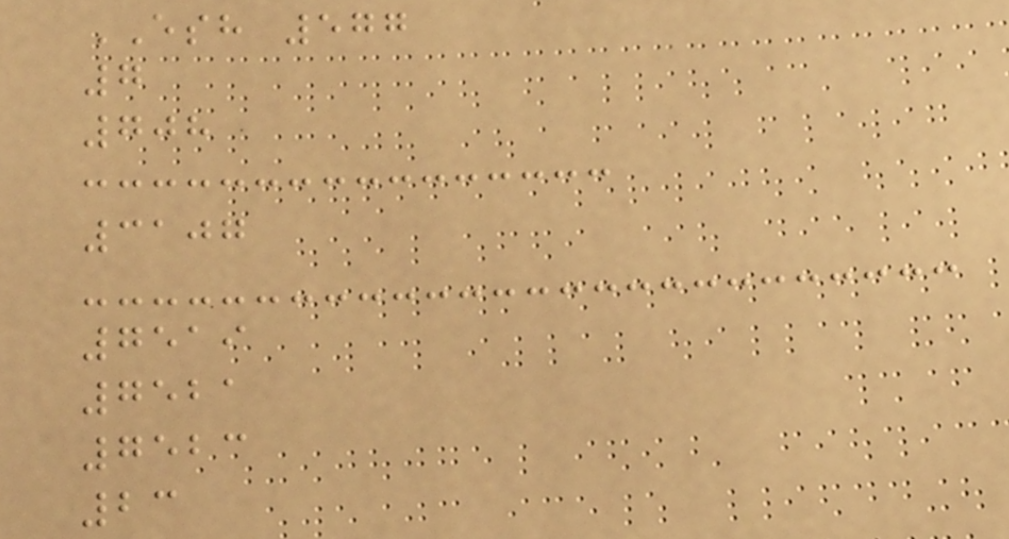ESH 577
7
708
3107
7519
7521
7523
23
